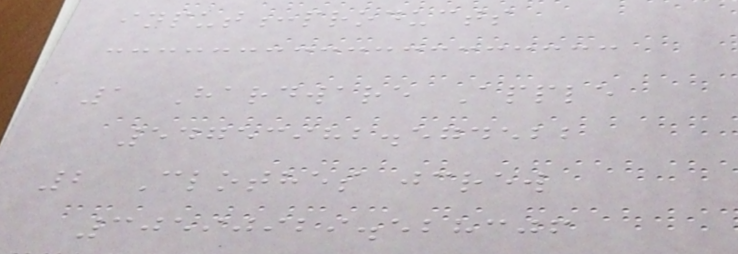input:products
1 Hardware Apple
54753982.574522
2 Clothes jcrew
30590929.528306
